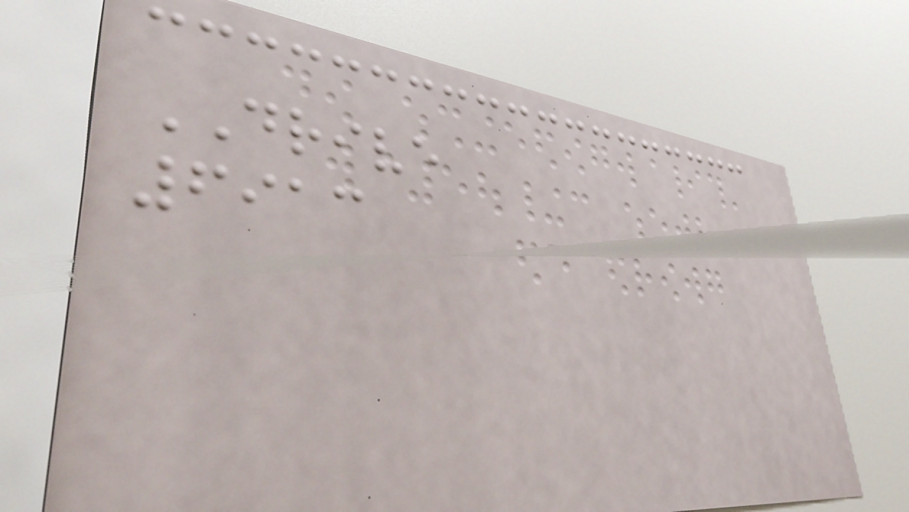DRIVE
6913
